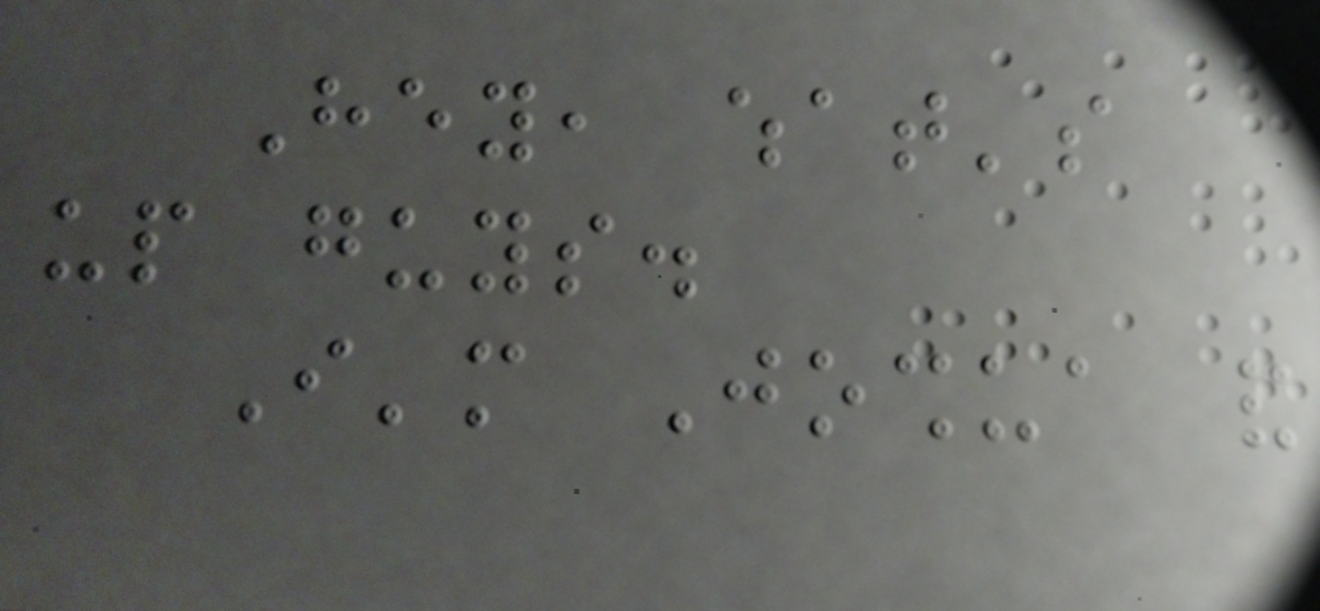Hey, what's
up guys.
I'm Joshua and
